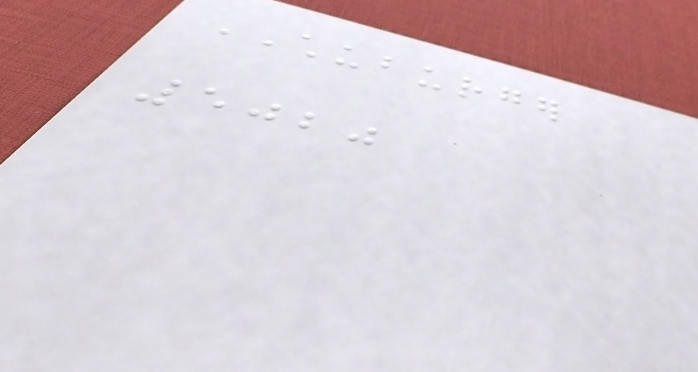CHUBURGER
5020
